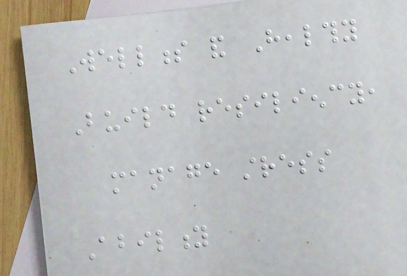Wellness and Healthy
Build resiliency,
manage stress
Ability
